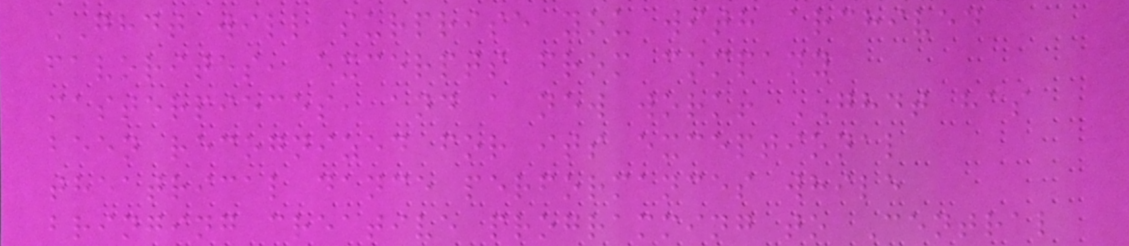GHDT will surprise you with archived
favorites, excerpts from company
masterpieces, and a new work! GHDT has
been recognized for its exceptional
theatrical dance performances while
bringing creative programming to Central
